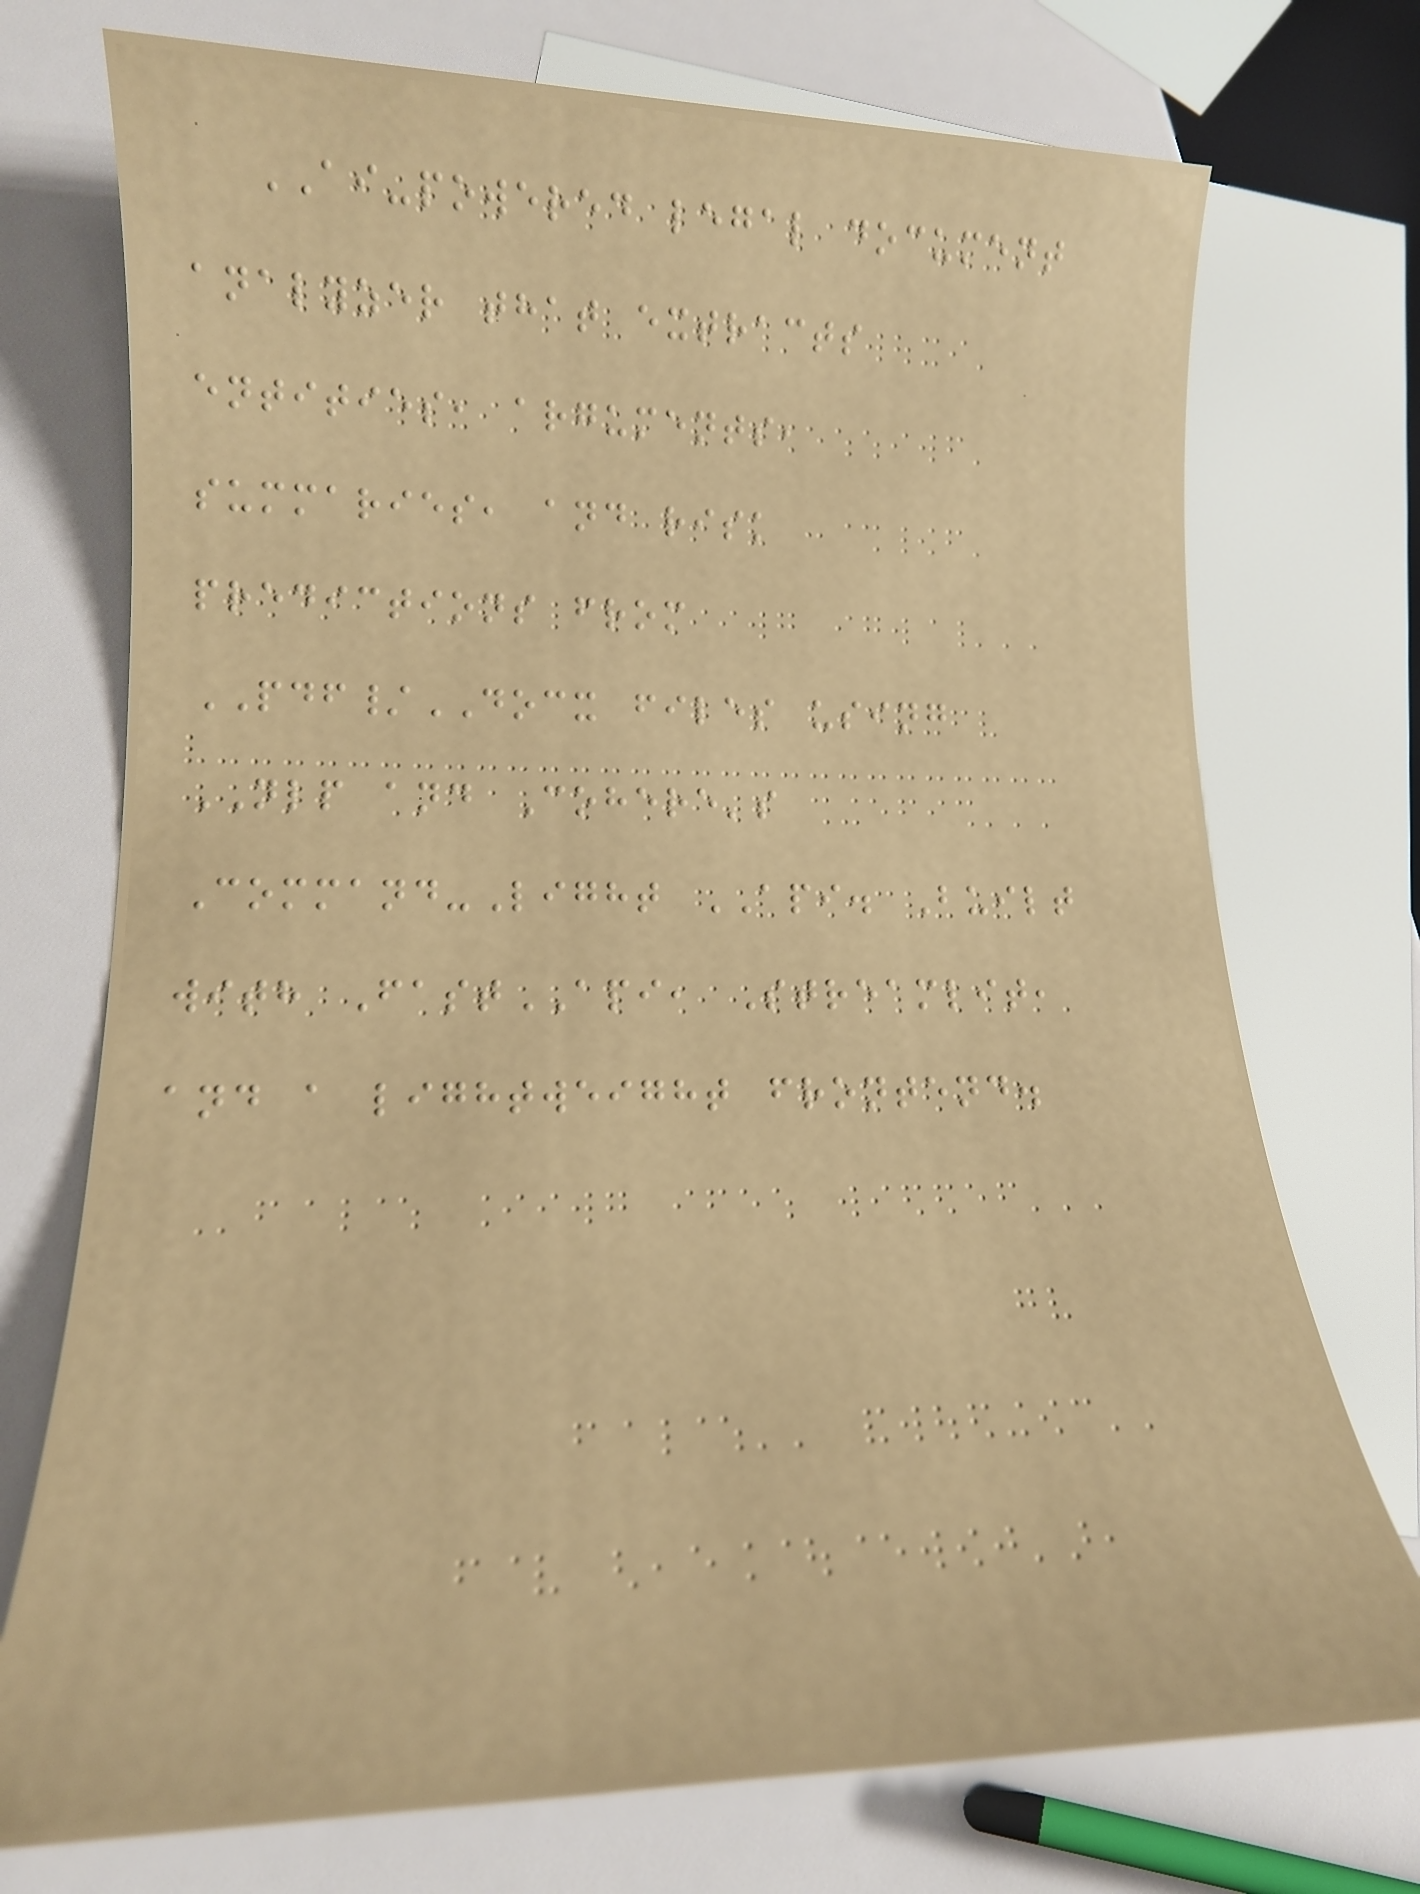AI-powered legal document
analyzer that extracts
entities, arguments,
summaries, and risk
predictions from
PDF/DOCX files using
NLP and Cohere's
Command-Light API. Built
with FastAPI, Streamlit,
and a lightweight frontend.
